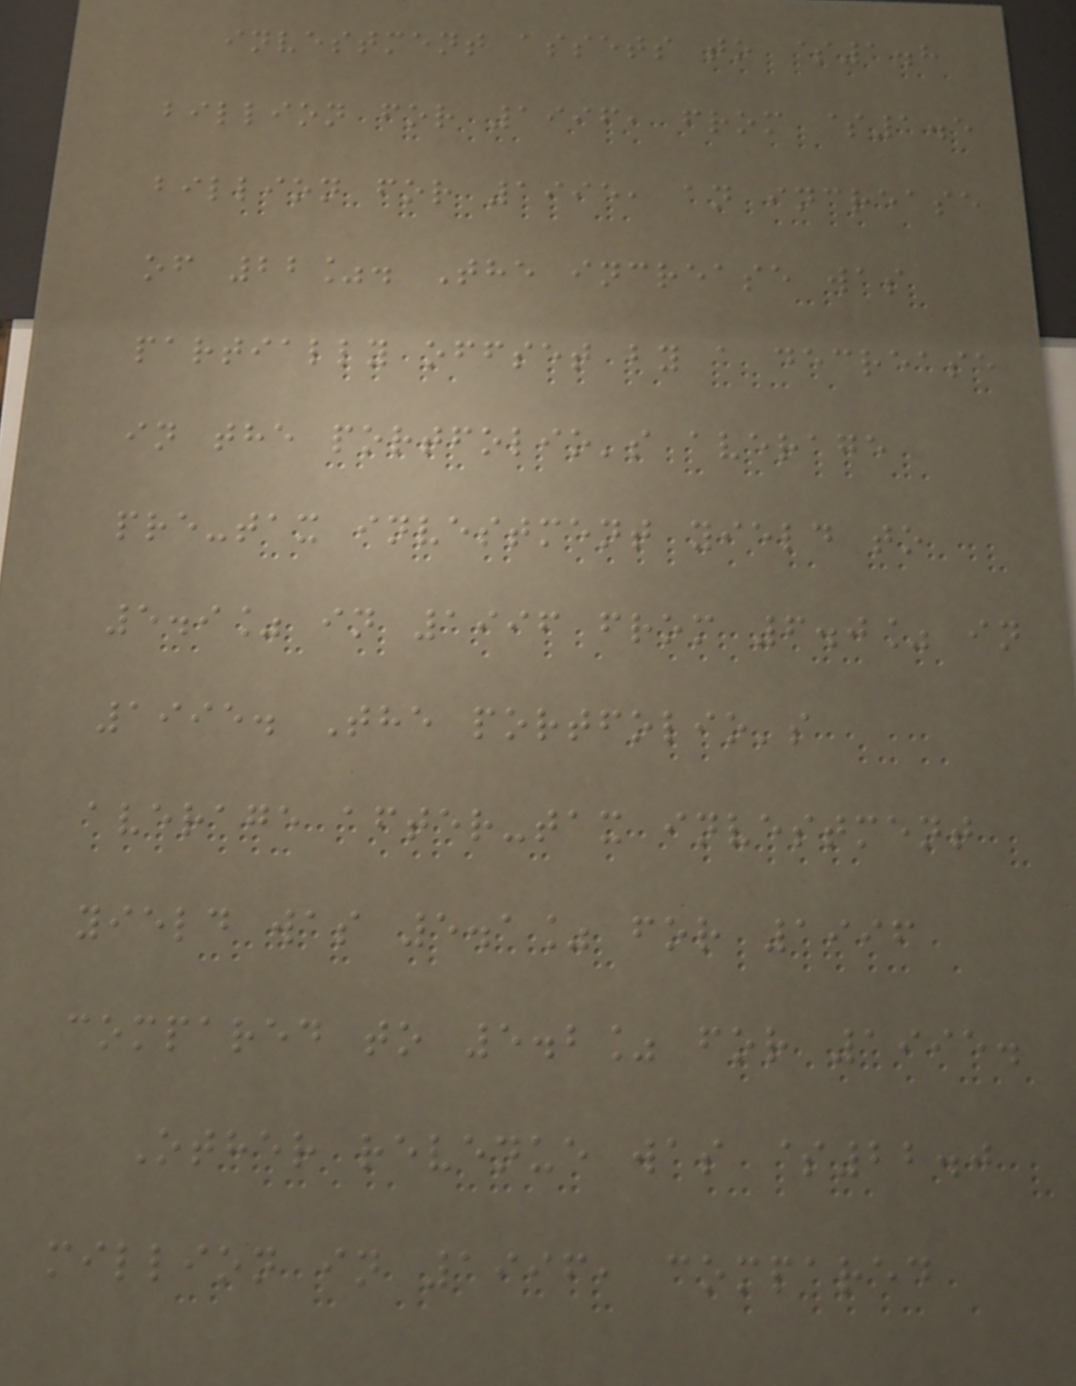investment assets to $1.8
billion for 1996, from $1.5
billion for 1995, an increase
of 22%. The increase was
partially offset by a decrease
in the portfolio's average
pre-tax investment yield to
5.9% in 1996 from 6.0% in
1995. The portfolio's
average after-tax investment
yield was 5.1% for 1996
compared to 5.2% for 1995.
Other revenue was $22.0
million in 1996, compared
